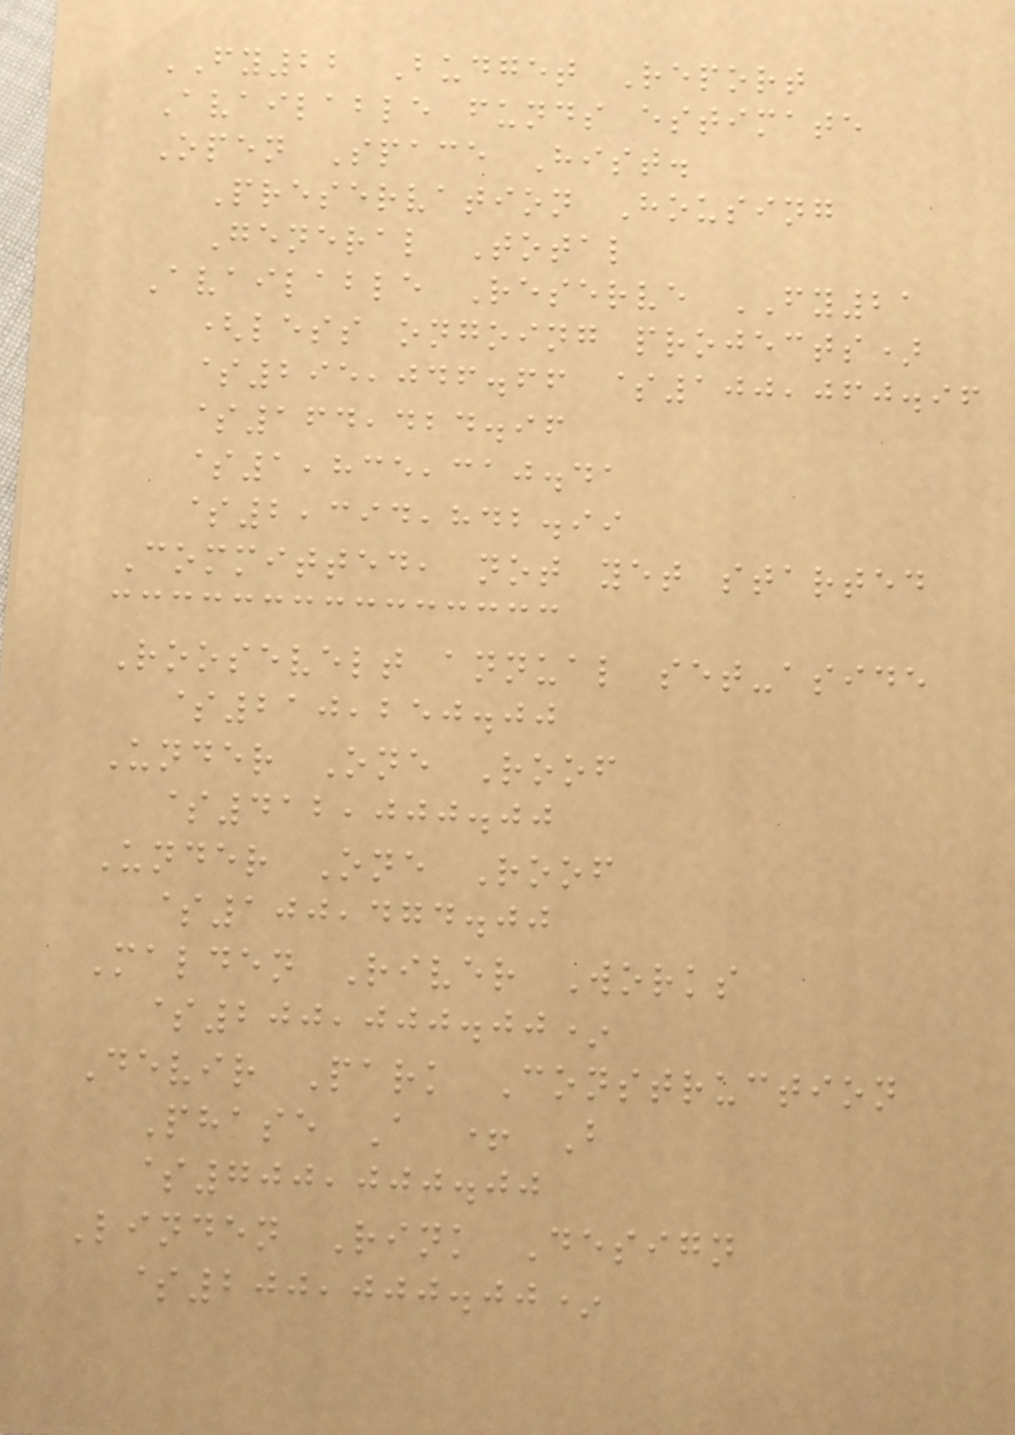FY22 Budget Report
Available funds estimate
Open Space Hist.
Preservation Housing
General Total
Available Reserve FY21
(less ongoing projects)
$295,046.66 $100,060.96
$164,424.96
$1,835,310.41
$2,394,842.99
Committed, not yet started
Roosevelt annual set-aside
$210,250.00
Under One Roof
$412,000.00
Under One Roof
$100,474.00
Malden River Works
$200,000.00*
Devir Park Construction
Phase A + B
$700,000.00
Linden Rink Design
$200,000.00*
